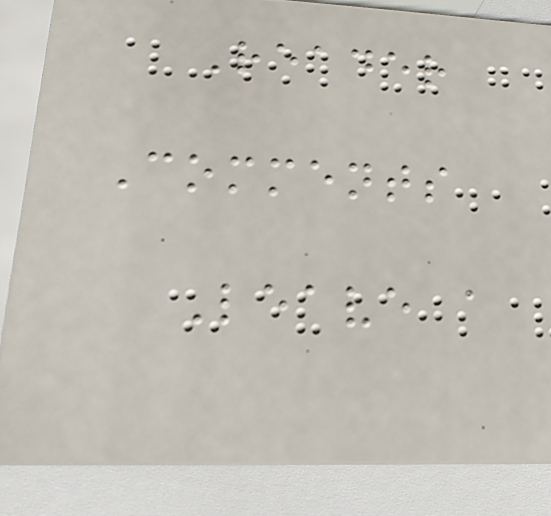Reader
Comments
Leave a
